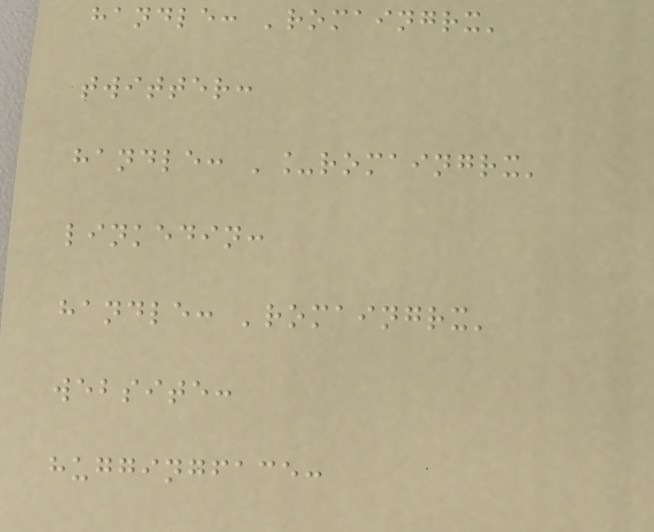handle: 'romaingrx'
twitter:
handle: '_romaingrx'
linkedin:
handle: 'romaingrx'
website:
huggingface:
